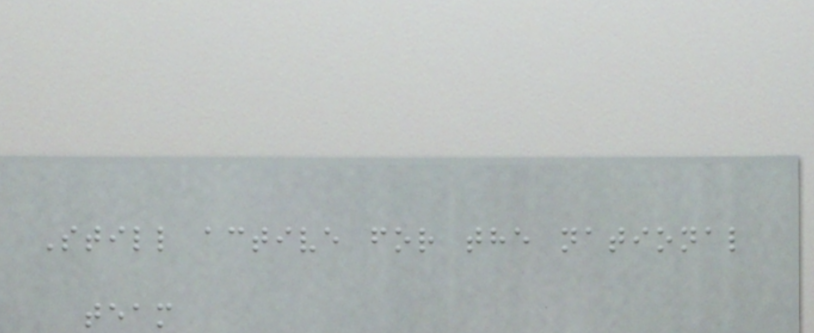Still active for the national
team
